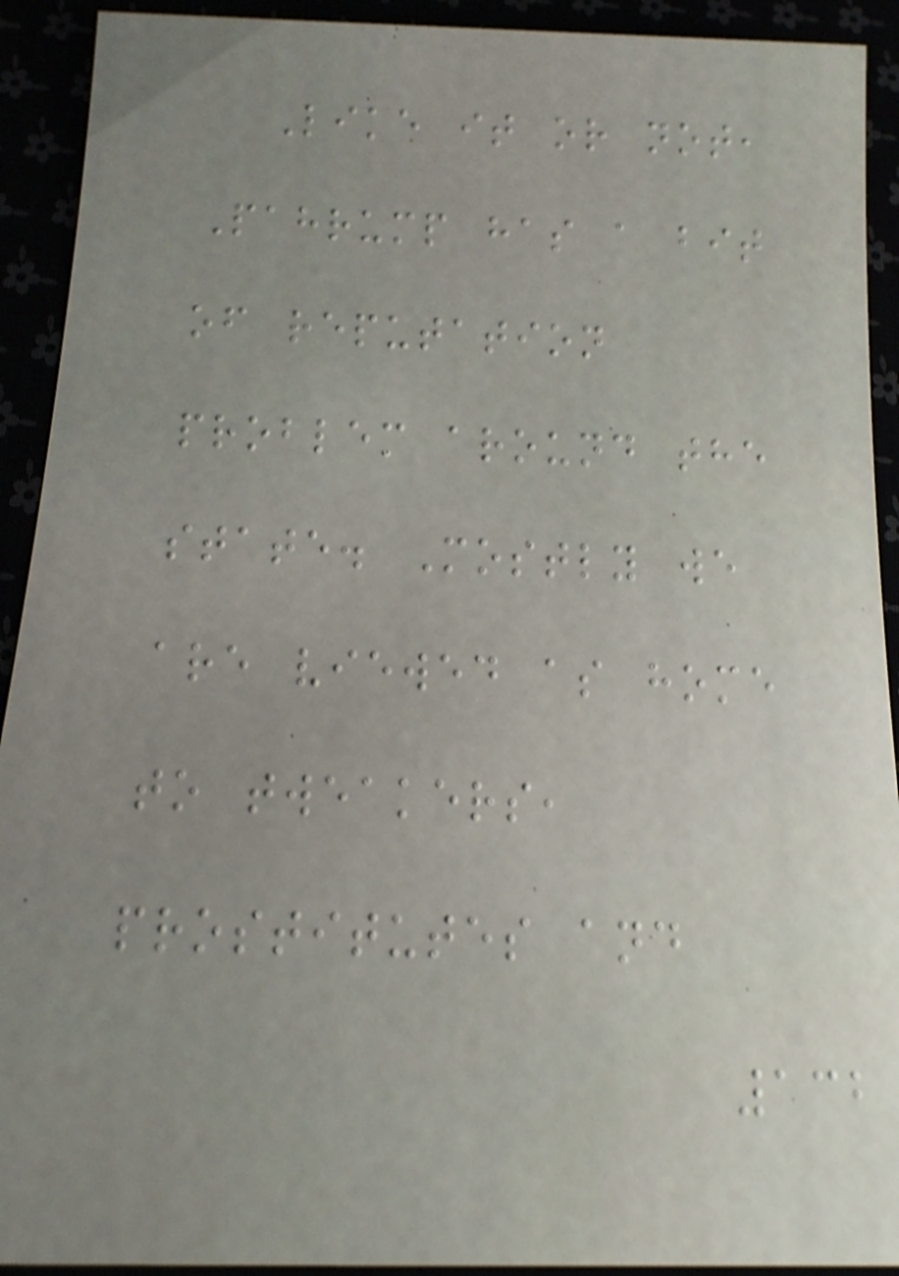Like it or not,
Pahrump has a bit
of reputation
problem around the
state. Mostly we
are viewed as home
to tweakers,
prostitutes and
132
